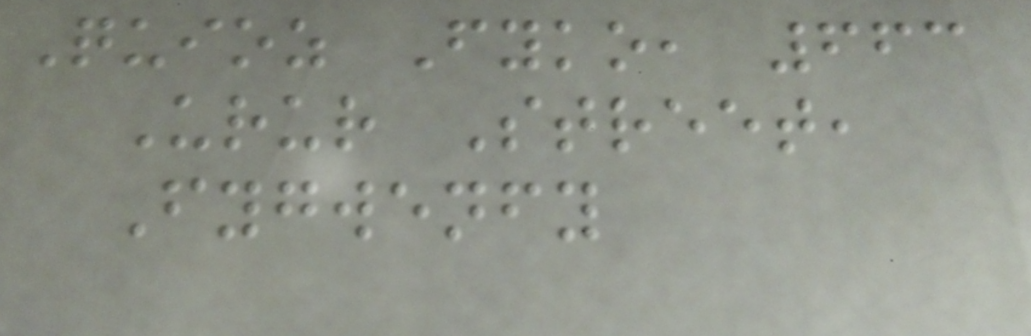Quioz Fyko, 663
Urur Street,
Fygwenfy
